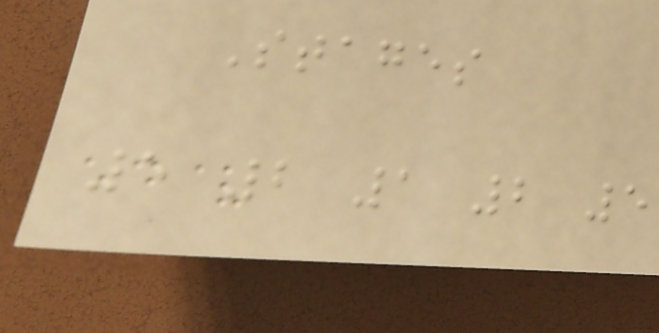Stages
5 2 1 2 5
